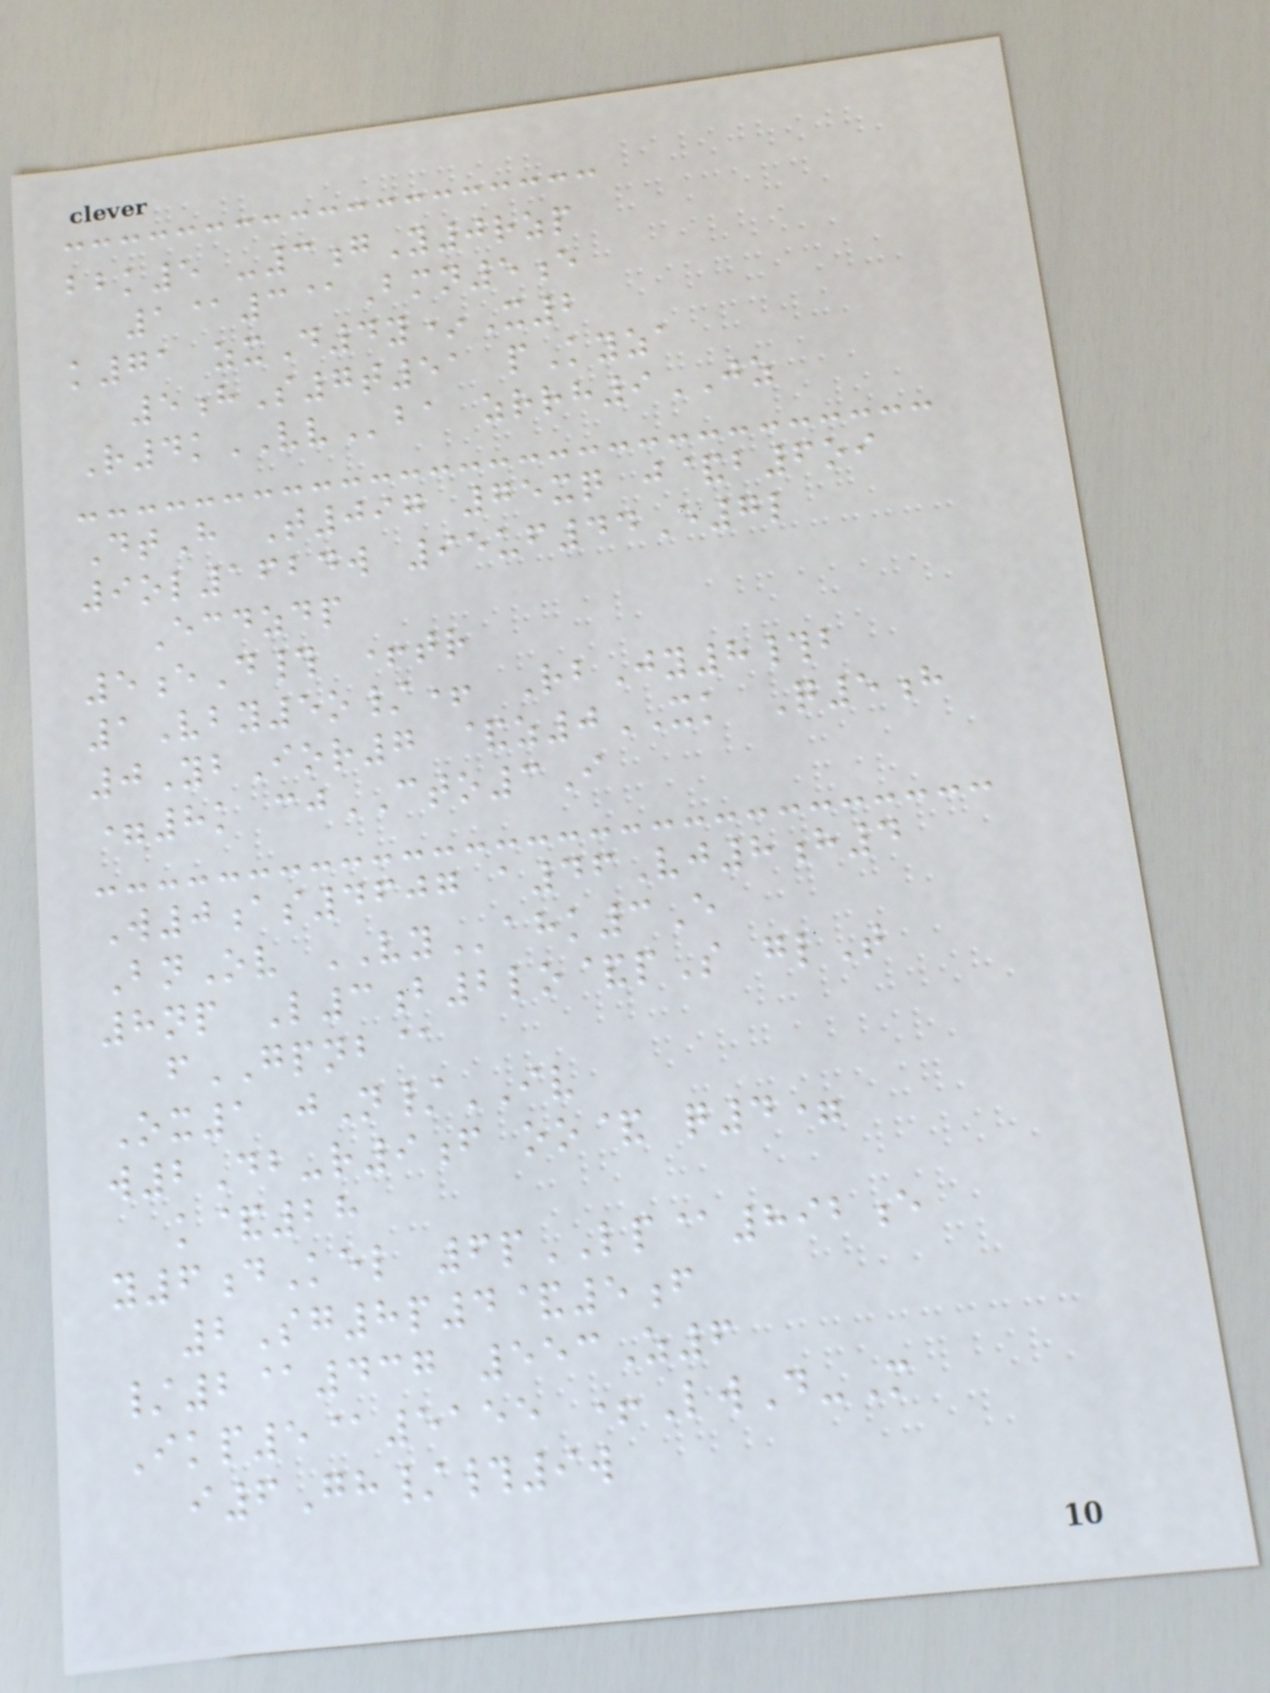bbk5 -3gY0rzp
1@3@Bmn5e
k71 zxD4y*X2
5hS7t51 pKyza
R4kVVba zrrh9JZ
DtH T097 75xq j&b6oi
9ol1624w 95uf44E7l
Ecdzdp
5eD# +tr
1Vby5o/+ RbJy8#b
0YbIor7 &z0XK Q5h
=8k cjCTO3I
W0as4607 a46Vj8h4
BnOv VYahk3E
8np L3b2lo&pS glT
fGPNB@
Ox1 jN/IV
w2Db-r9f oo& q4=
k&28
y6dKel 6pLP@892e
2Sg8p4&5f
/2@437 553Z6
Ikp5@5155 +LwD-M
i6Gh/#9w
